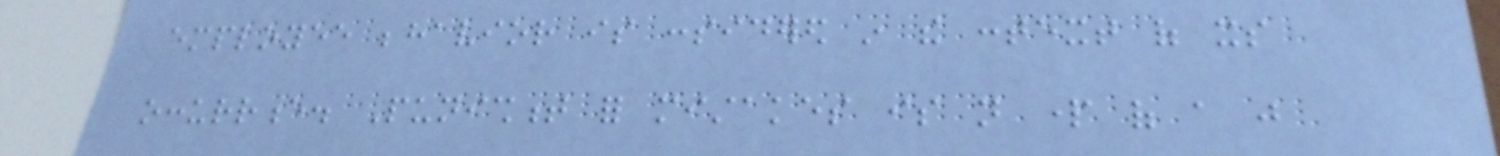employee behavior is considered in the context of its
occurrence. Punishment for mistakes is not part of a just
